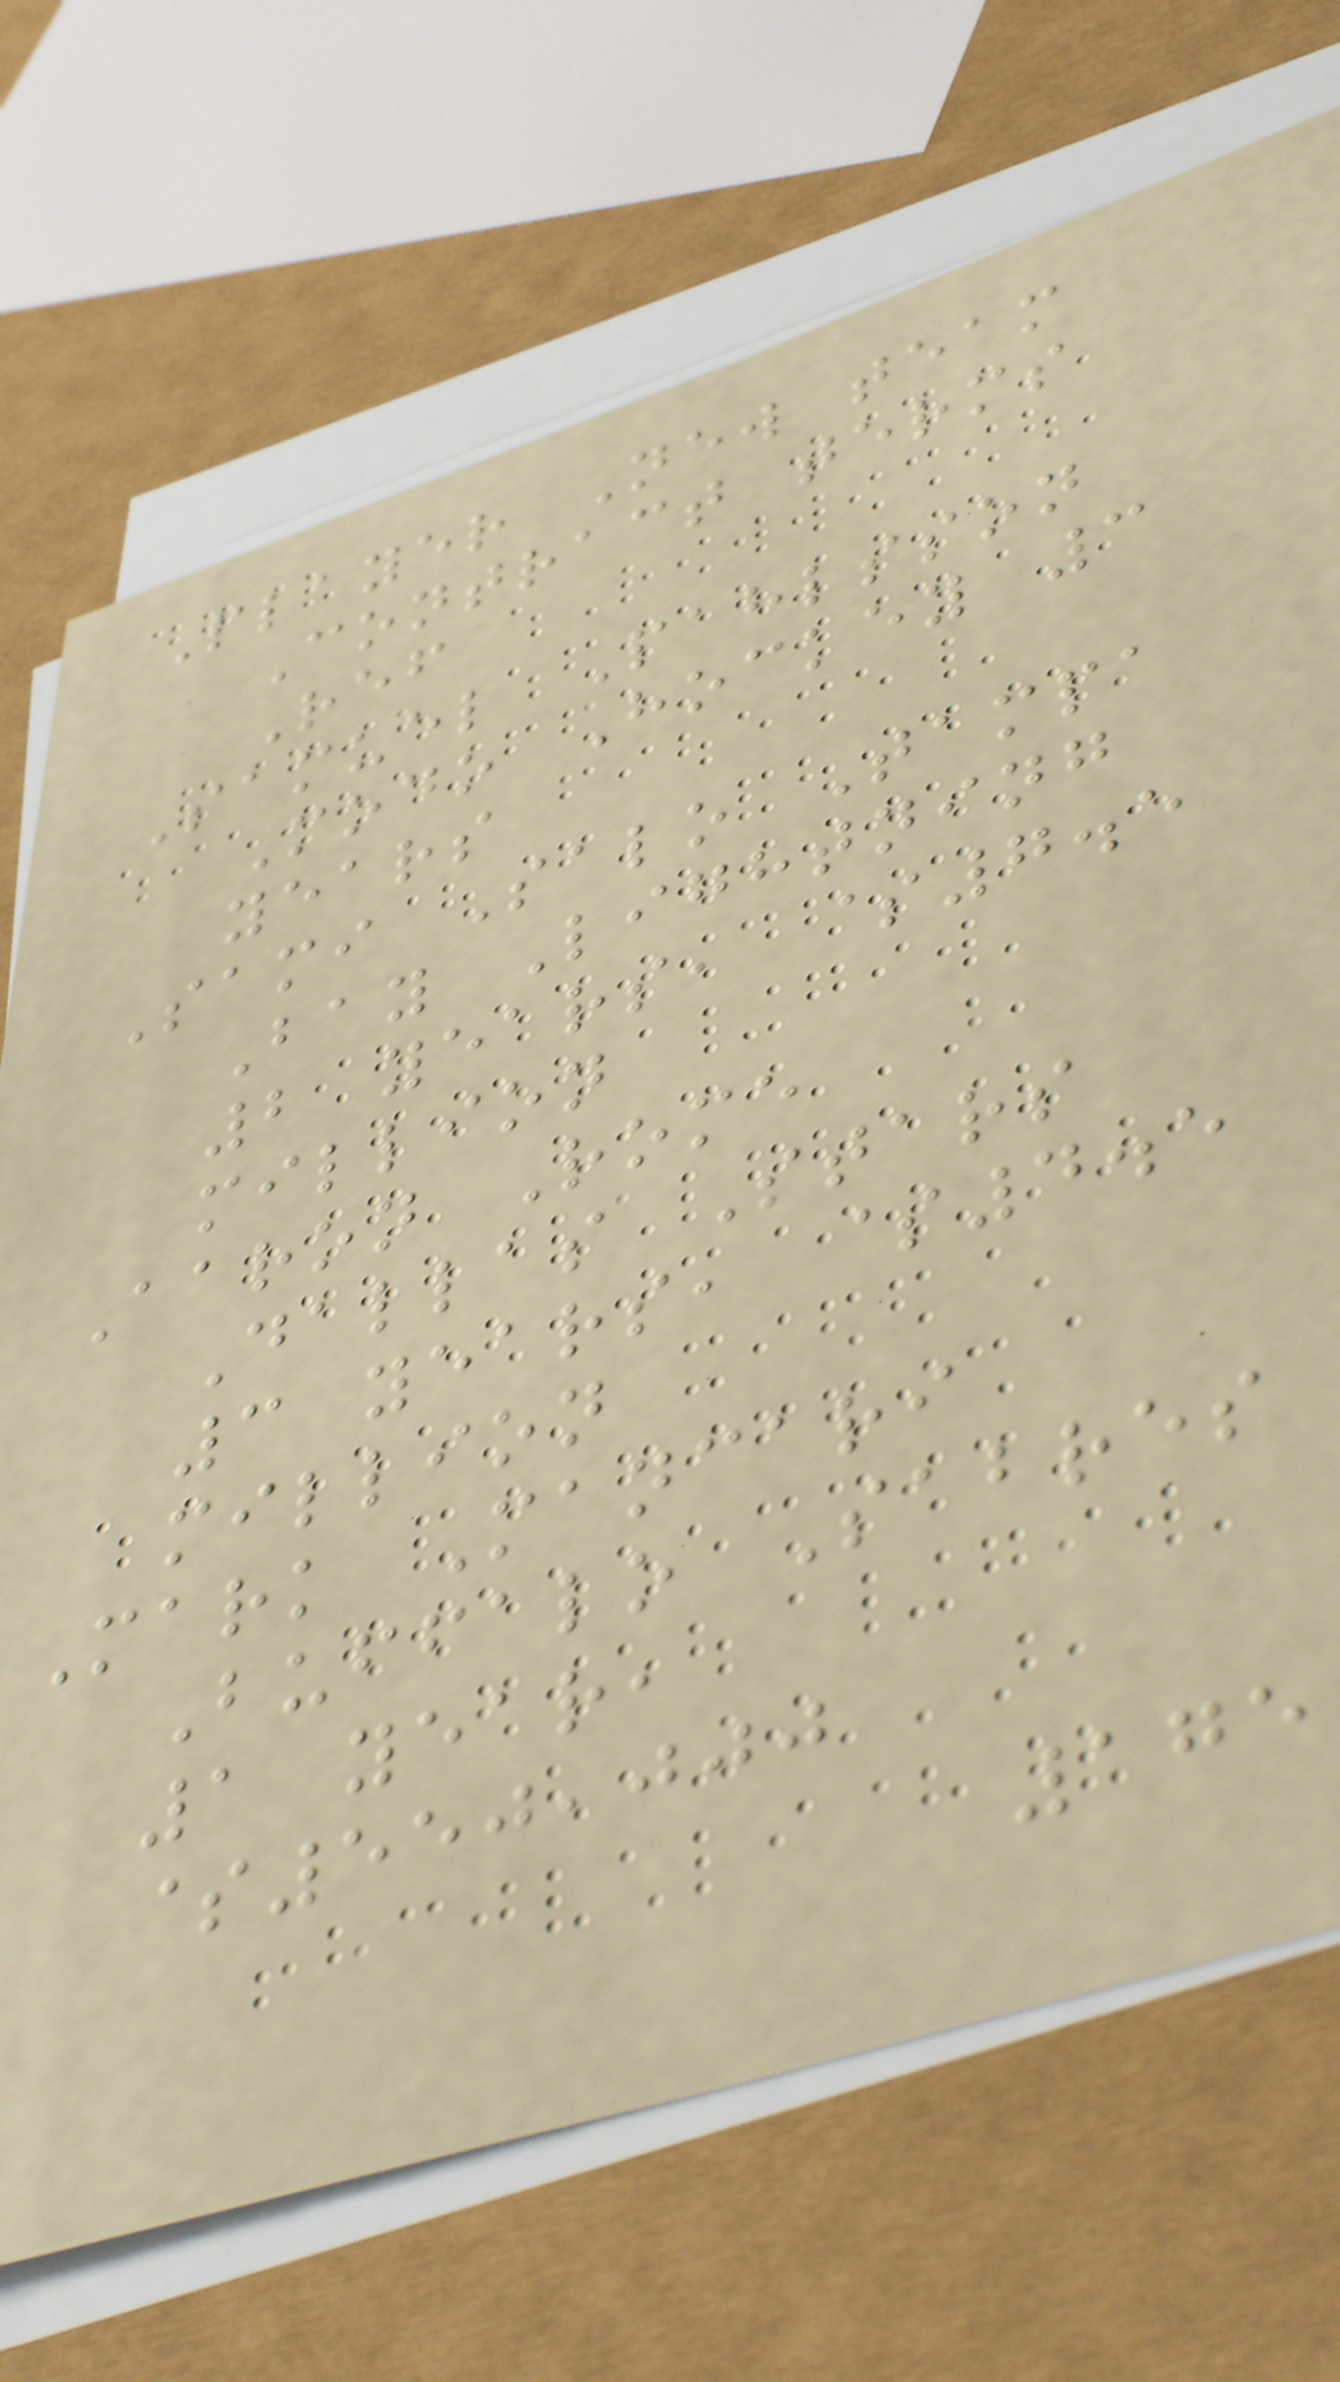Player New team
Contract terms
Ref
Samuel Pahlsson
Modo Hockey 3
years
Sami Salo Tampa
Bay Lightning
2 years, $7.5
million
Aaron Rome
Dallas Stars
3 years, $4.5
million
Mark Mancari
Buffalo Sabres
1 year,
$550,000
175
